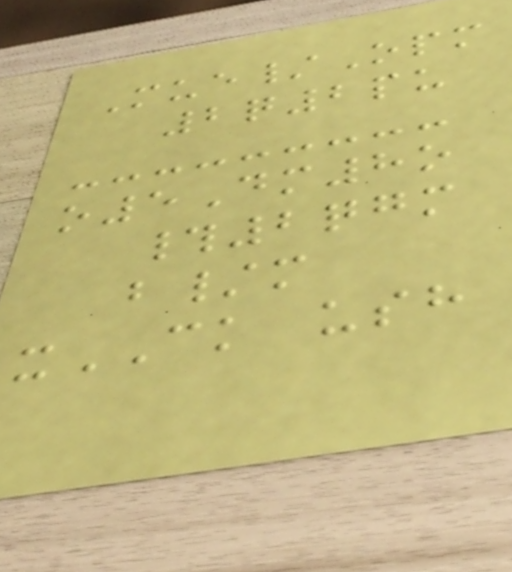Mue/Opm
2q2pu
o5Dm8o
#2qgm
b/m
xCK ush
